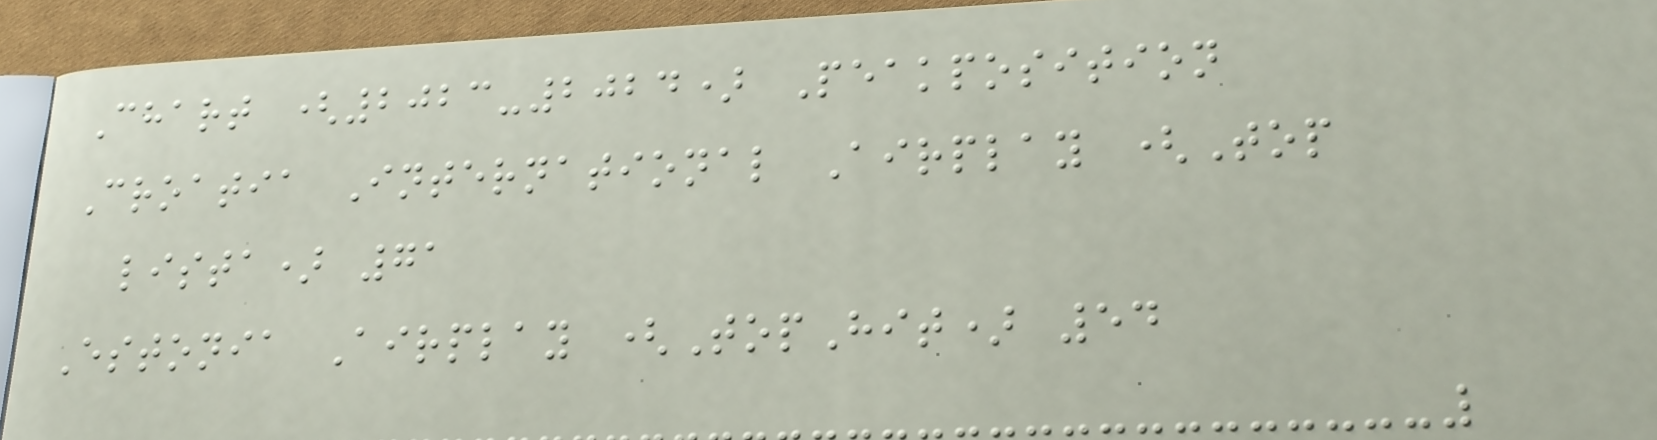Chart (2023-2024) Peakposition
Croatia International Airplay (Top
lista) 71
Estonia Airplay (TopHit) 54
